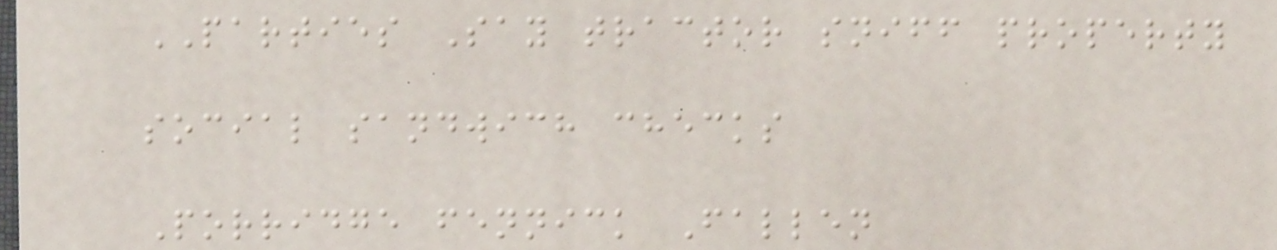PARTIES Say tractor sniff property
social sandwich checks
Porridge fennick Fallen
